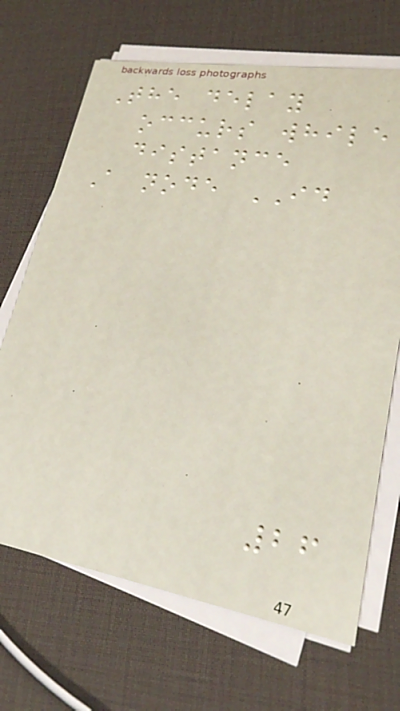The delay
occurs while
distance
A node ID
26
